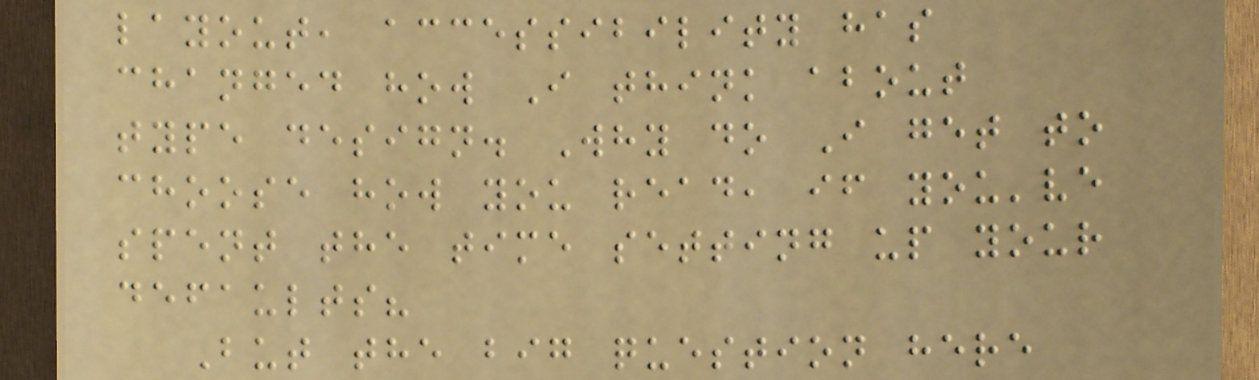layout, accessibility has
changed how I think about
type design. Why do I get to
choose how you read, if you've
spent the time setting up your
defaults?
But the big question here
